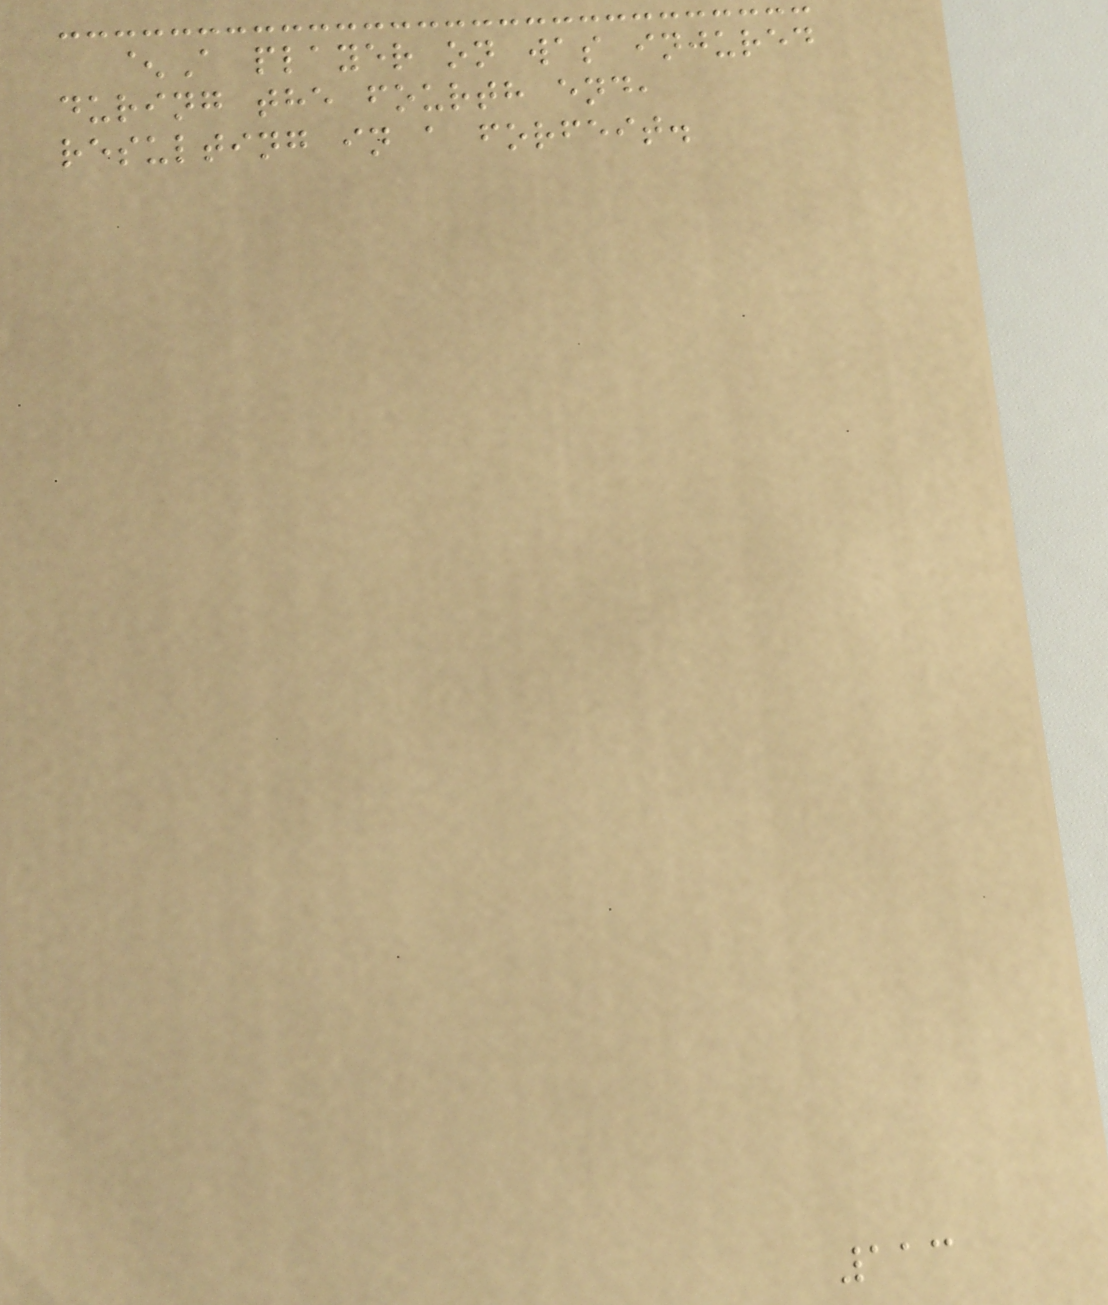^A player on was injured
during the fourth end,
resulting in a forfeit.
113
